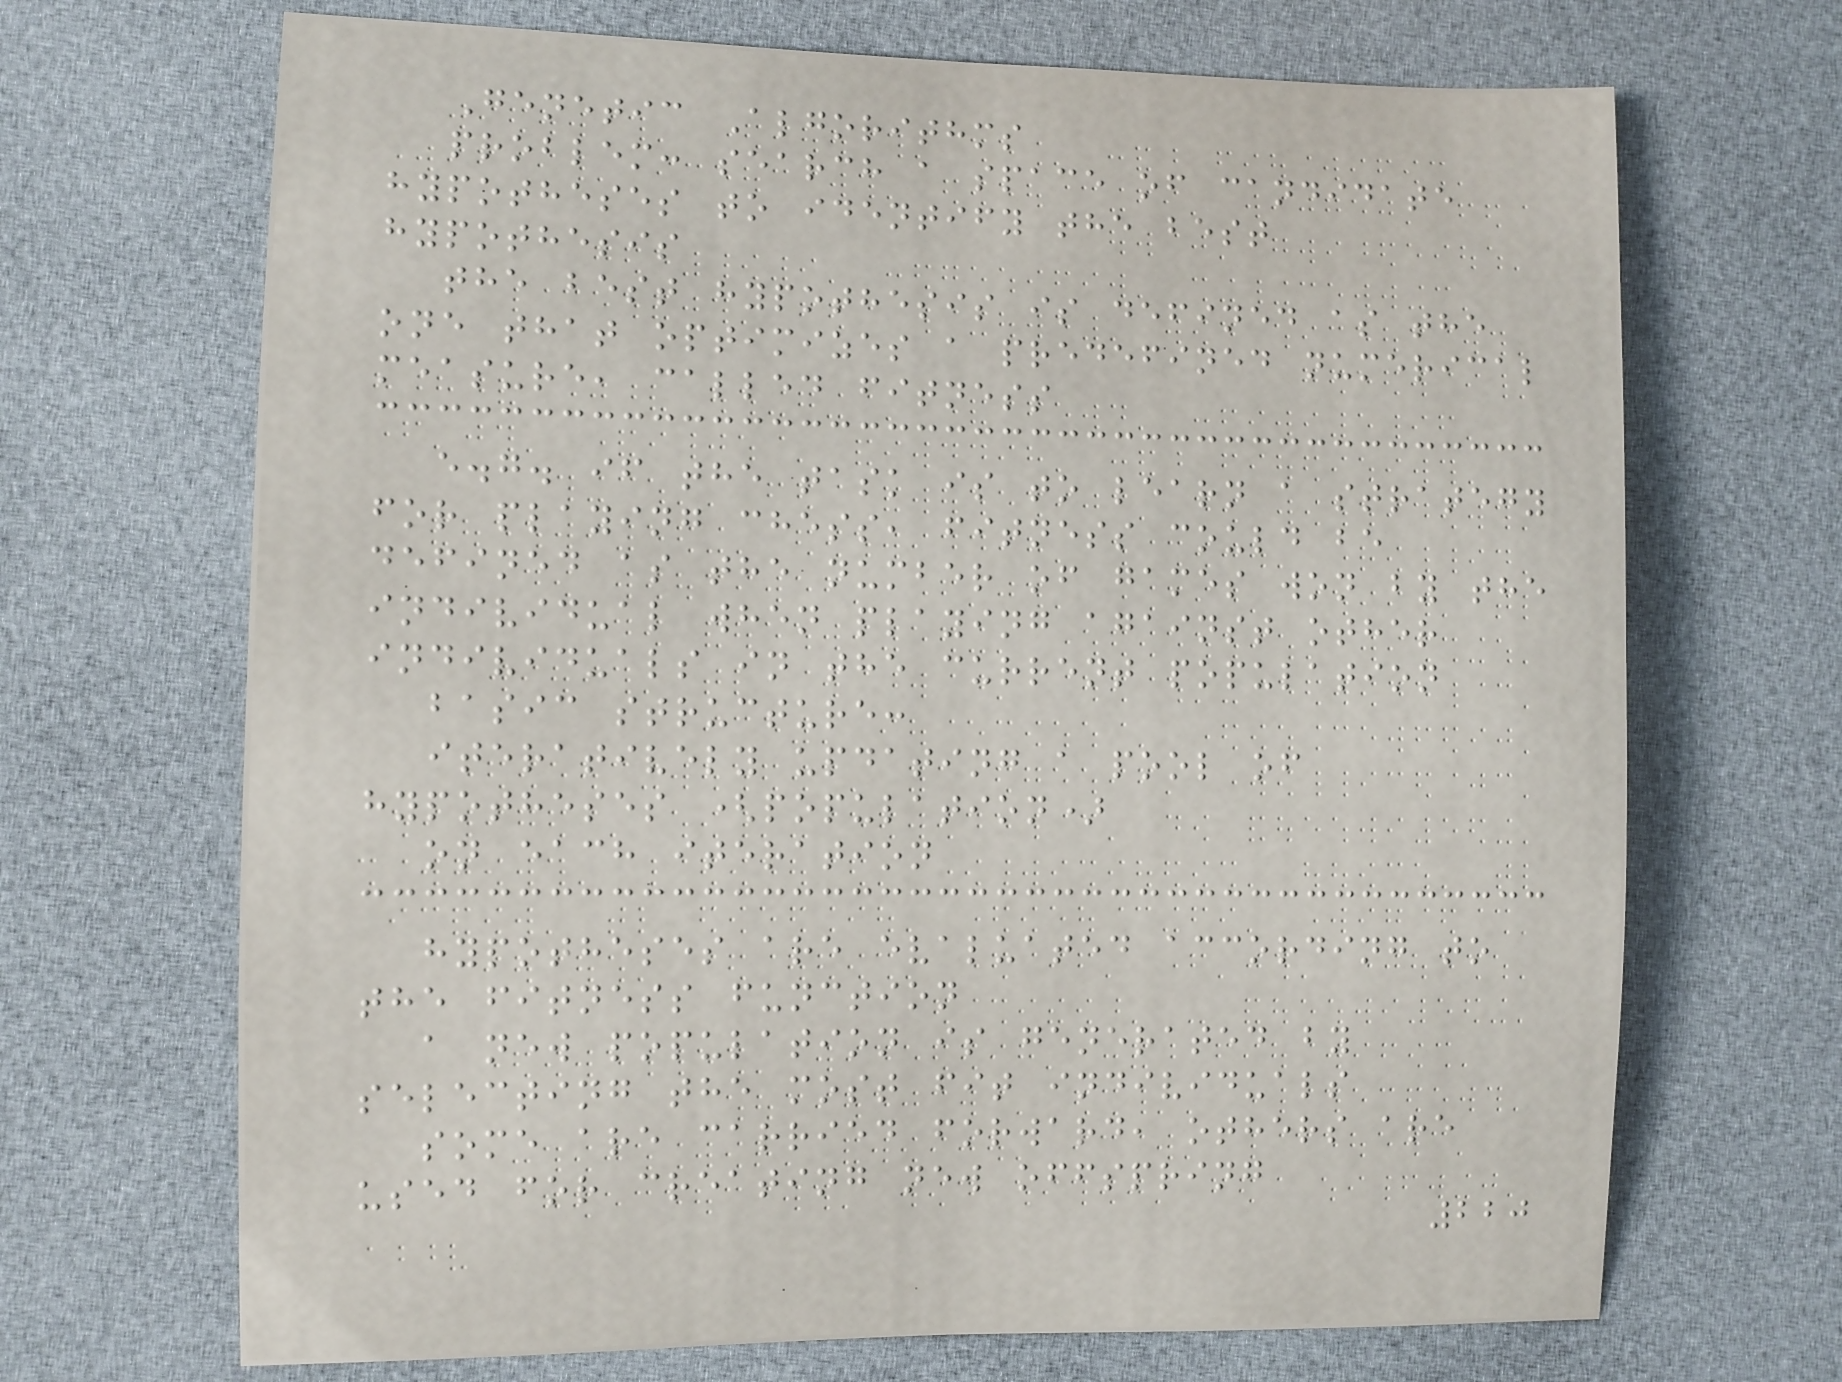Genetic Algorithms
problem: search a space of candidate
hypotheses to identify the best
hypothesis
the best hypothesis is defined as the
one that optimizes a predefined numerical
measure, called fitness
e.g. if the task is to learn a strategy
for playing chess, fitness could be
defined as the number of games won by the
individual when playing against other
individuals in the current population
basic structure:
iteratively updating a pool of
hypotheses (population)
on each iteration
hypotheses are evaluated according to
the fitness function
a new population is generated by
selecting the most fit individuals
some are carried forward, others are
used for creating new offspring
220
